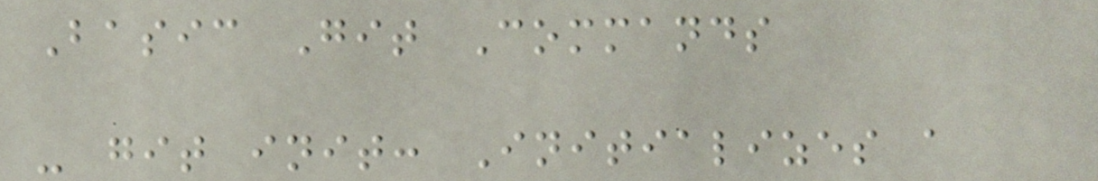Basic Git Commands
- git init: Initializes a
